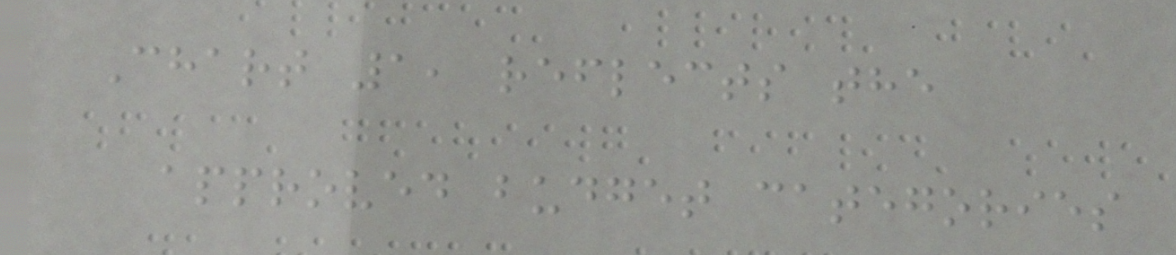Chart 1, reflects the
approved budget categories
